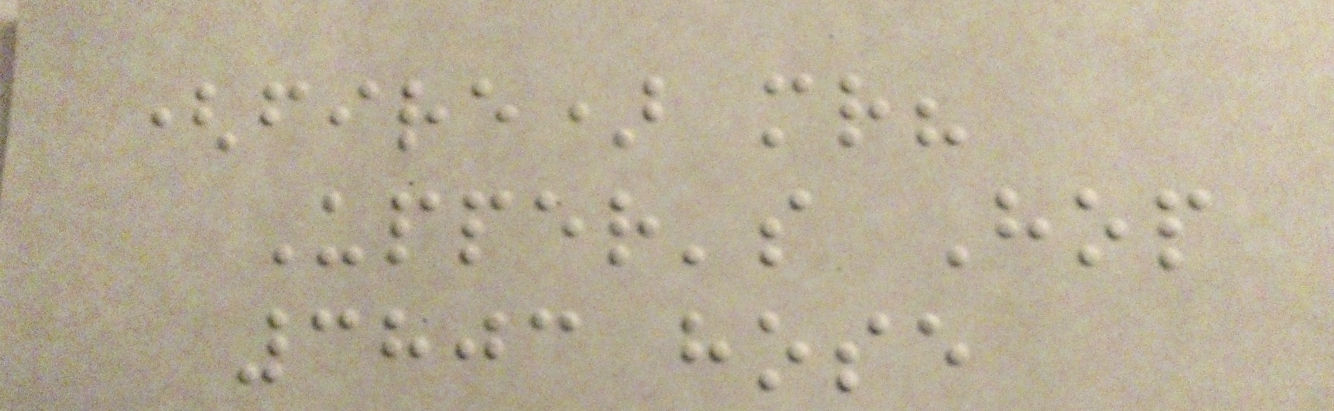(fire) mr?
Upper's Hop
3803 hose
